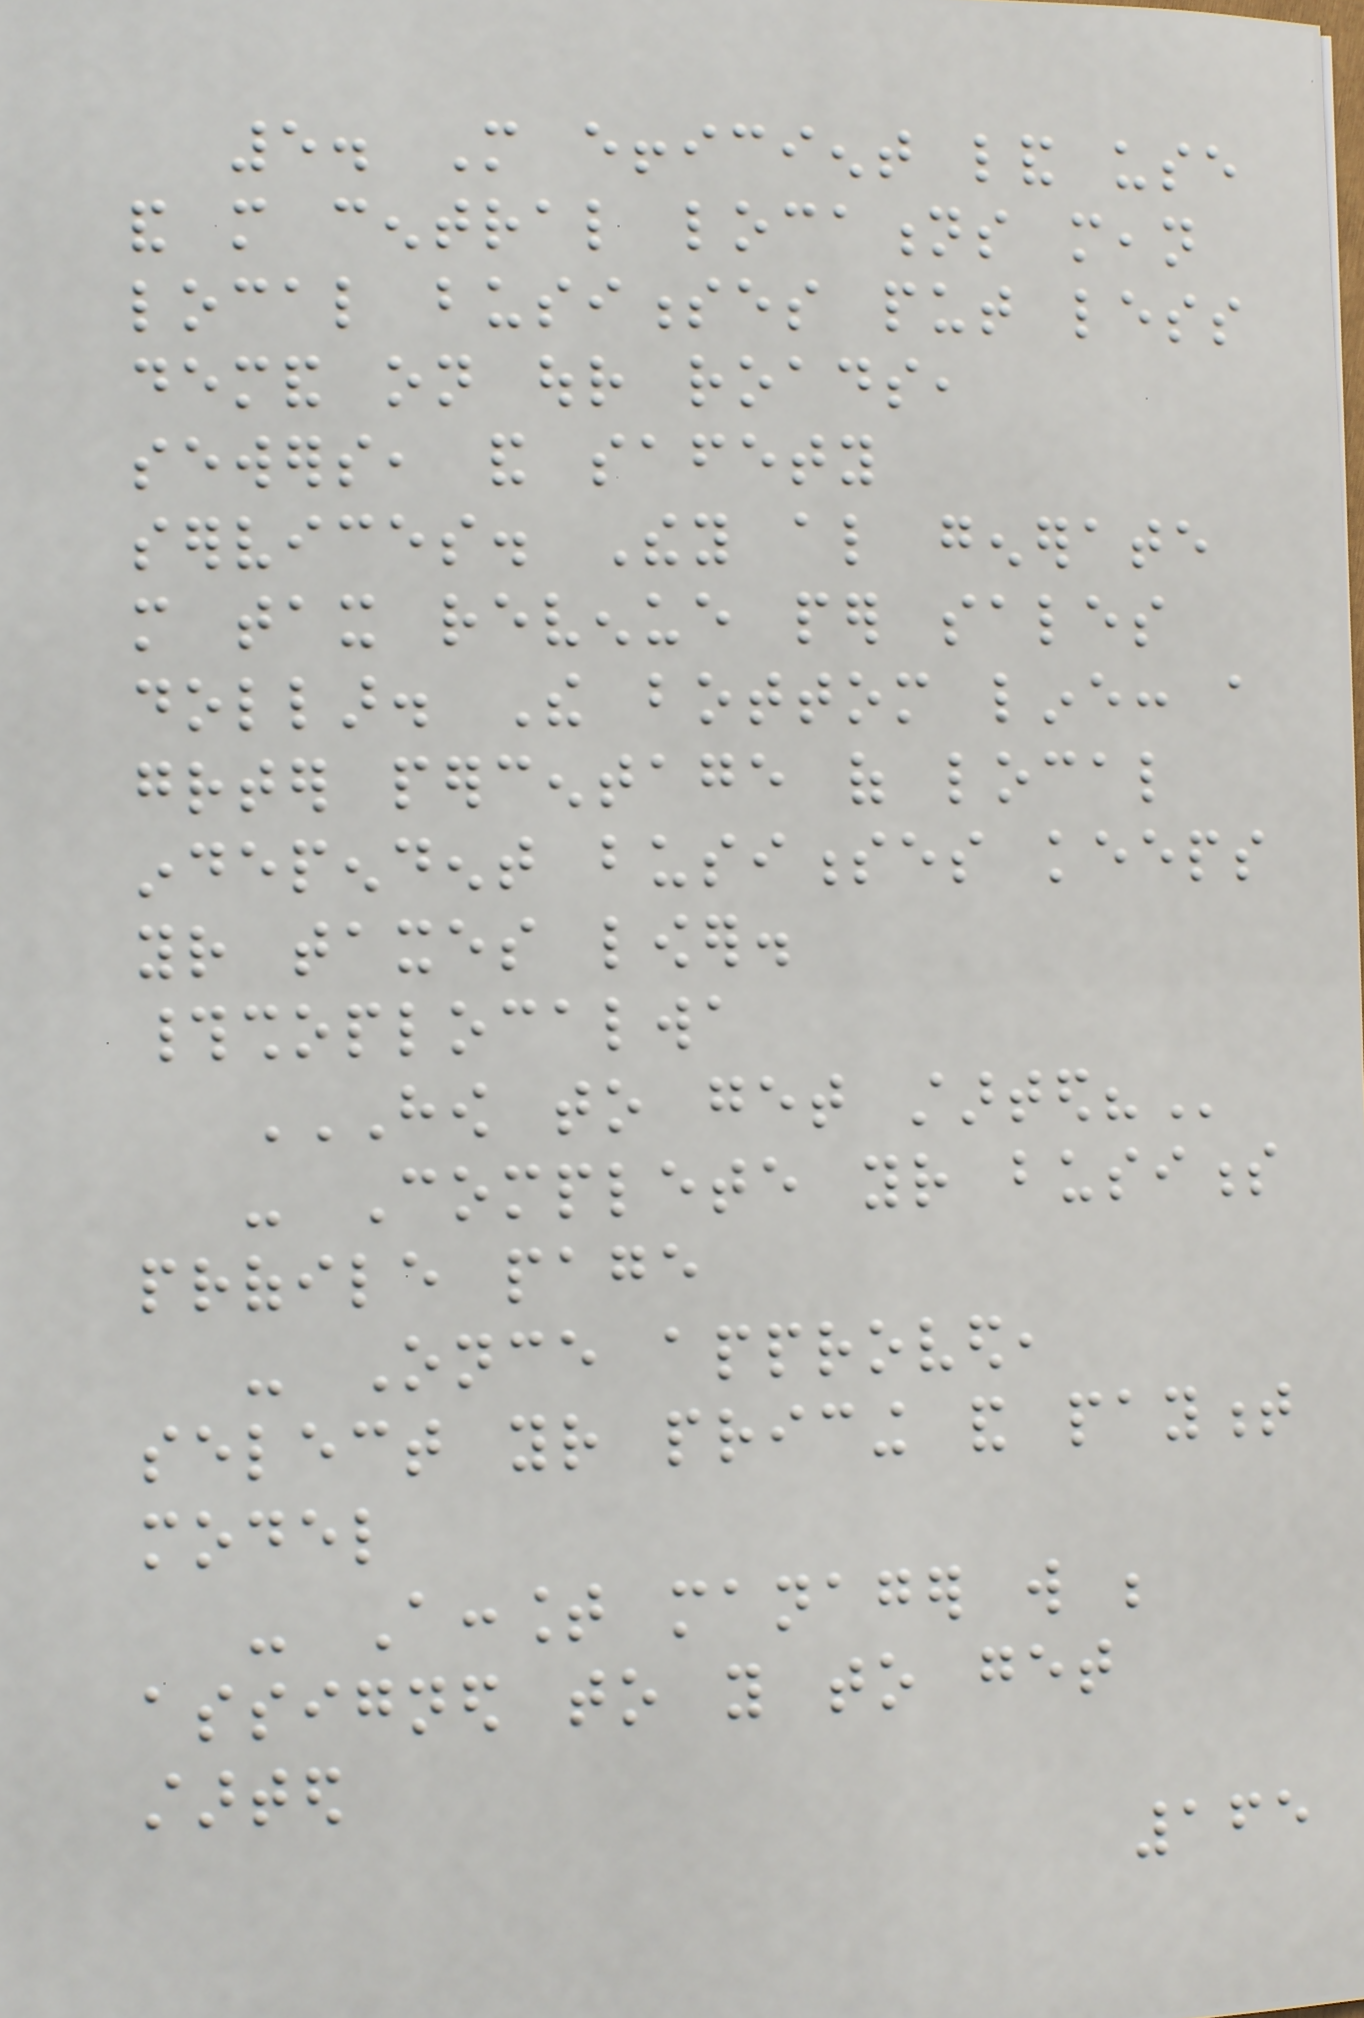5. More efficient land use
and more central locations mean
local businesses put less
demand on our roads,
sewers, and safety
services. They also generate
more tax revenue per sales
dollar. The bottom line: a
greater percentage of local
independent businesses keeps
your taxes lower.
#shoplocalwa
HOW TO GET STARTED?
- Complete your business
profile page
- Once approved,
select your pricing and payment
model
- Account manager will be
assigned to you to get
started
165
